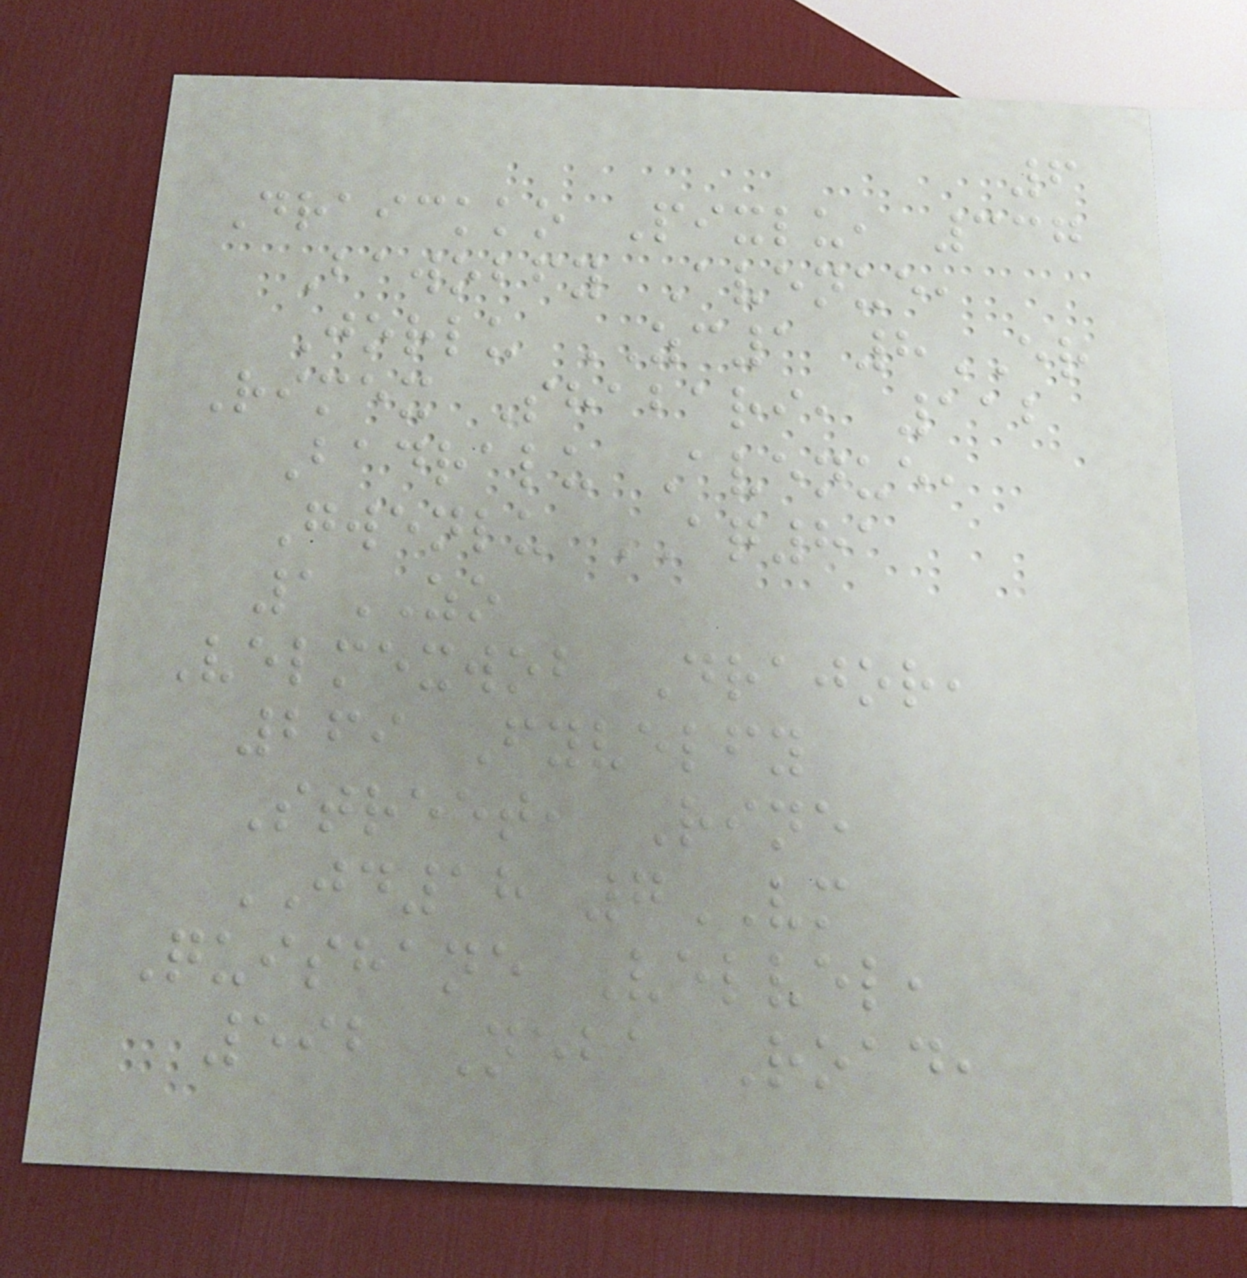6
Draickko Pixlu, 337
Bawobfy Avenue,
Jorlu ZC1 8ER
Rimex Shabari, 112
Badralu Avenue,
Gwenlu AQ81
1ZO
Velmexwob Drajor,
269 Fyvelfy
Street, Rine
JD18 7VM
Quishane Velvel,
592 Neba Road,
